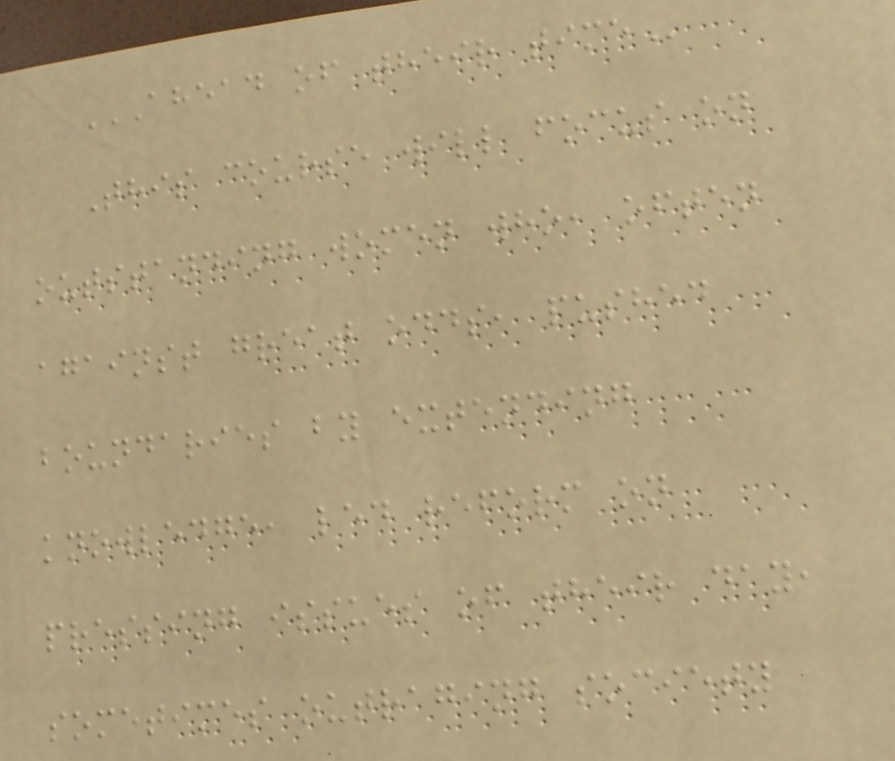AHEAD OF THEIR TIME
This course will focus on
outstanding women who, often
against great odds, pushed
boundaries by extending
knowledge, led reform on
pressing issues of their day,
sometimes outraging society
